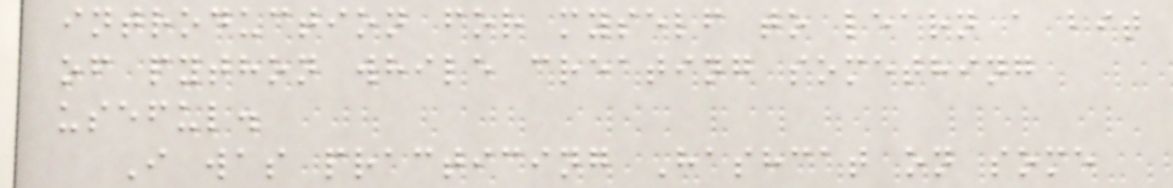introduction for myself to learn a bit
of python while creating something
useful.
I was practicing Hashcat on some
